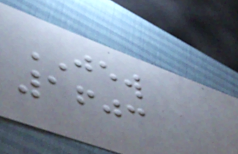JEW
1603
